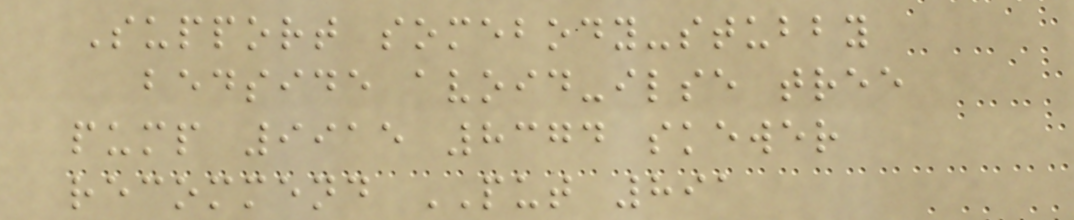Support somebody-stubby
bedside avoid-ilse tree
pump 9915 8374 skewer
recommend PUT 891
